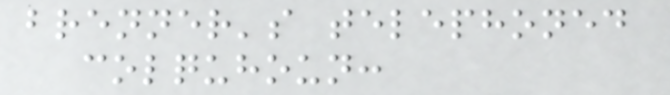brenner's telephoned
colquhoun:
